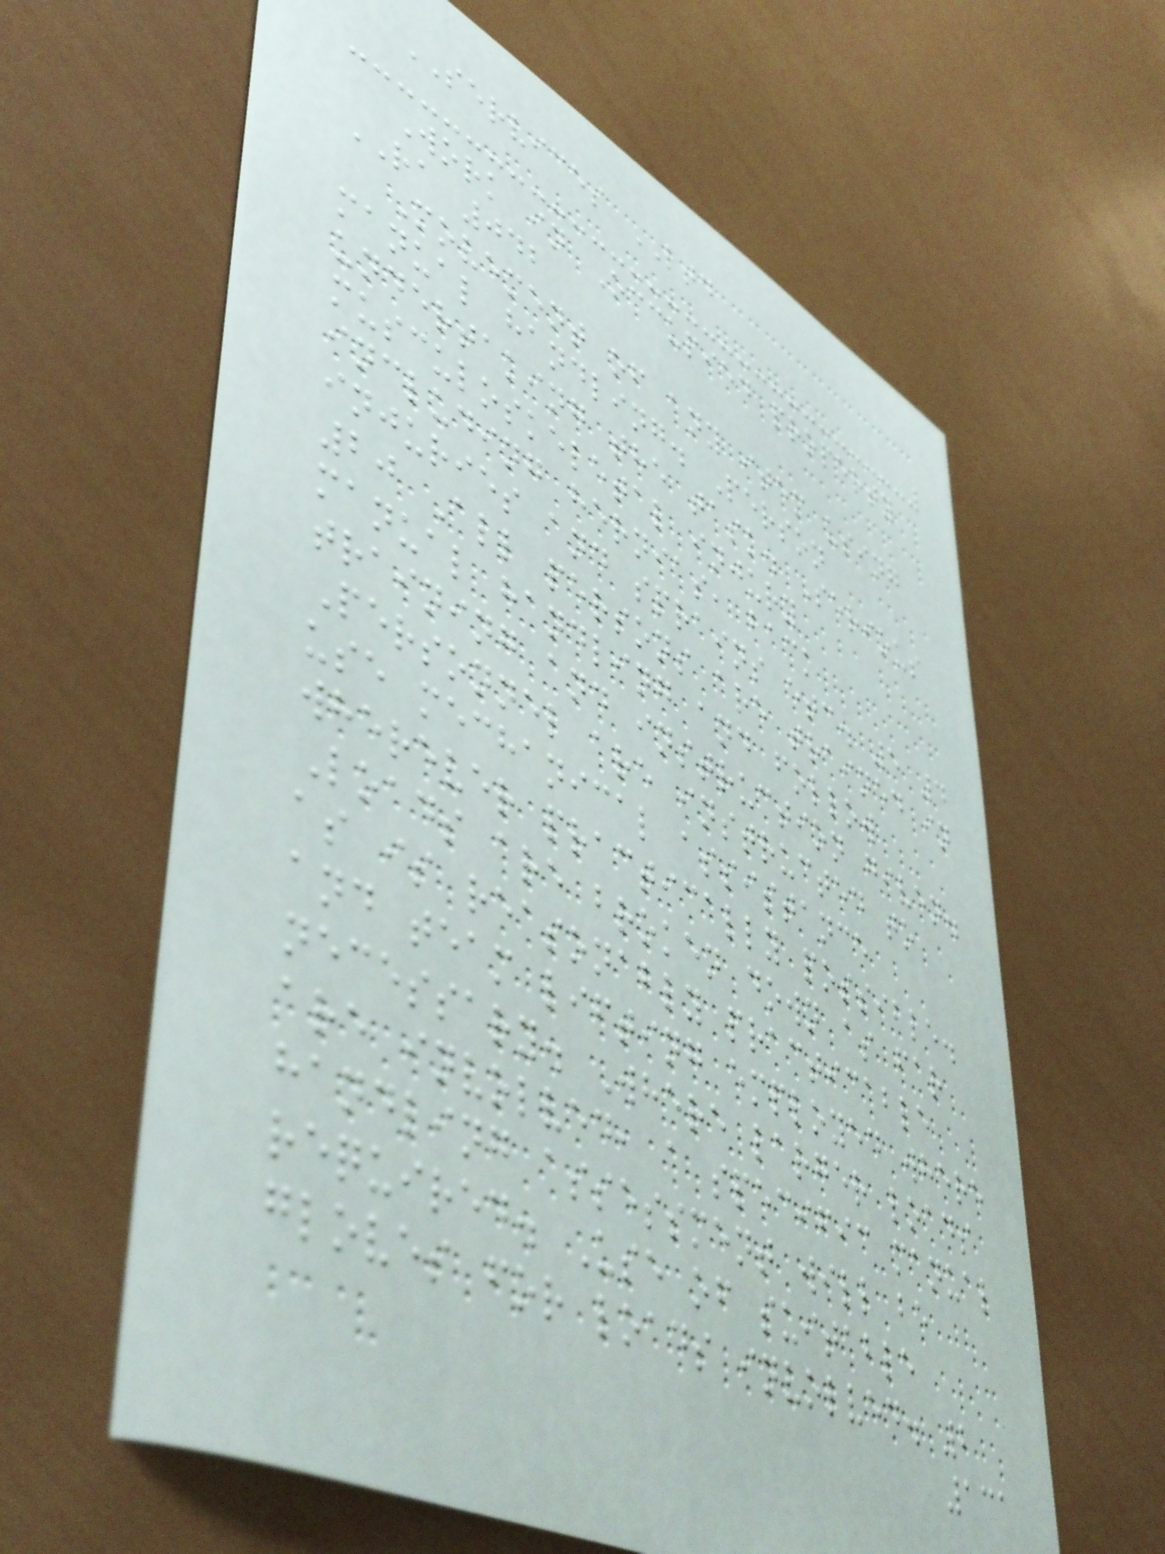SERVICES LTD
Work in Occupied property
RA 042
Movement of any item using
manual handling. Person
undertaking the task. Serious
musculoskeletal injury
including hernias, back
injuries and sprains etc. 5 4
20 All persons are trained in
manual handling and follow
training and instruction given.
Personnel are instructed to
use mechanical assistance
wherever practically possible.
Loads are broken down as far
as is reasonably practicable
and team lifting employed where
necessary. Where larger loads
are involved, a specific manual
handling assessment will be
required. Use of suitable
gloves for loads involved. 2
131
